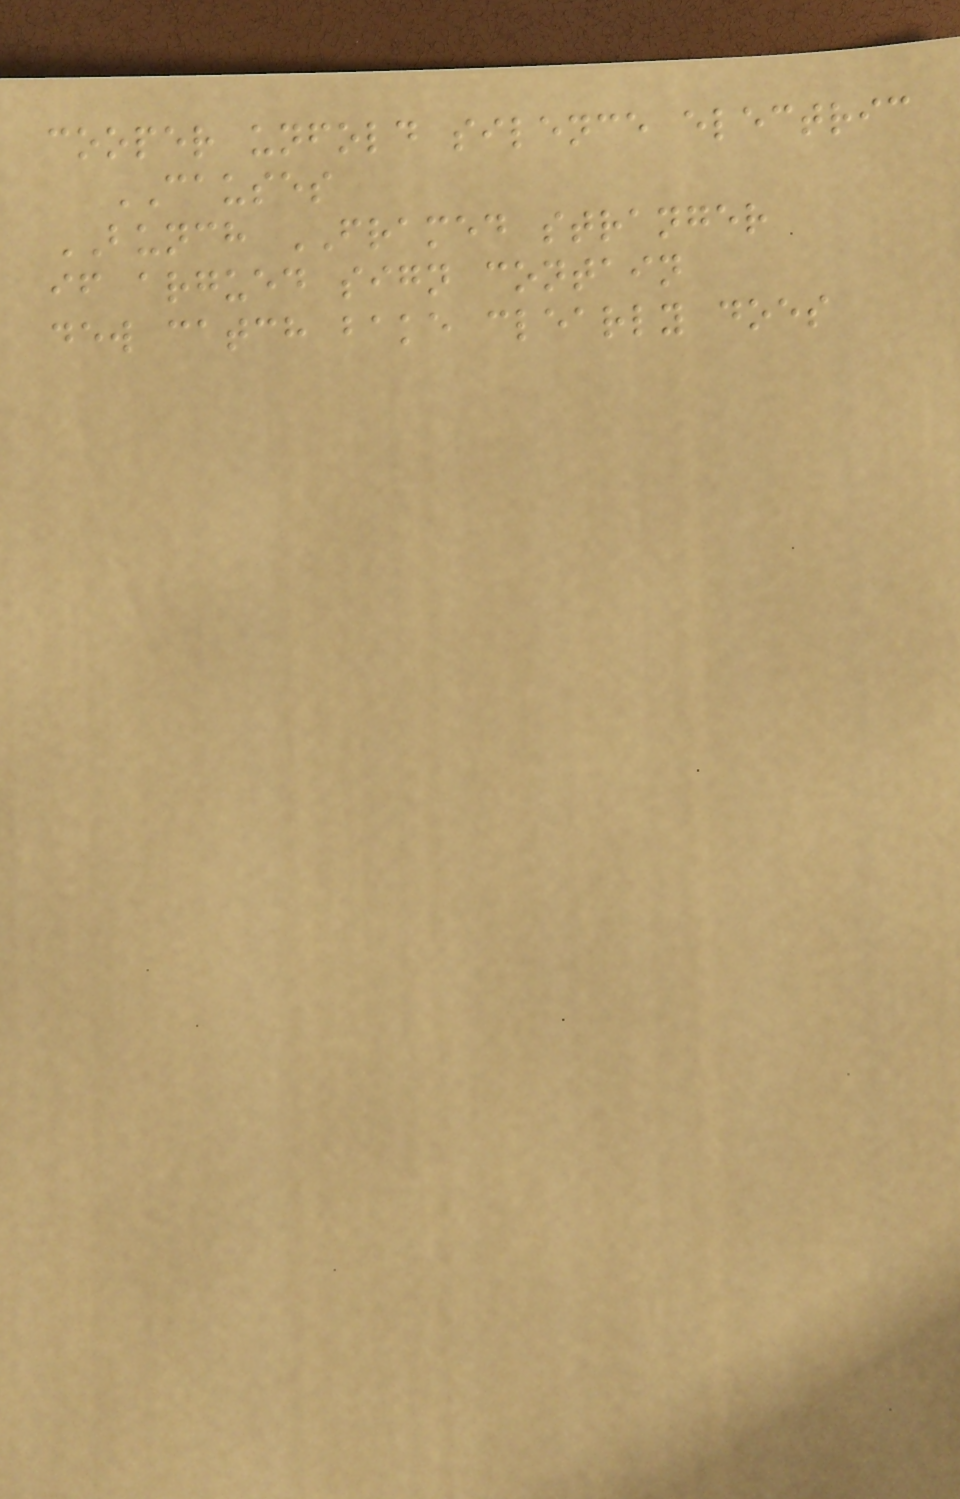cooper unfold silence electric
CAUSES
BUNCH FRAMED stranger
if argued sign contain
dew catch bake clearly does
